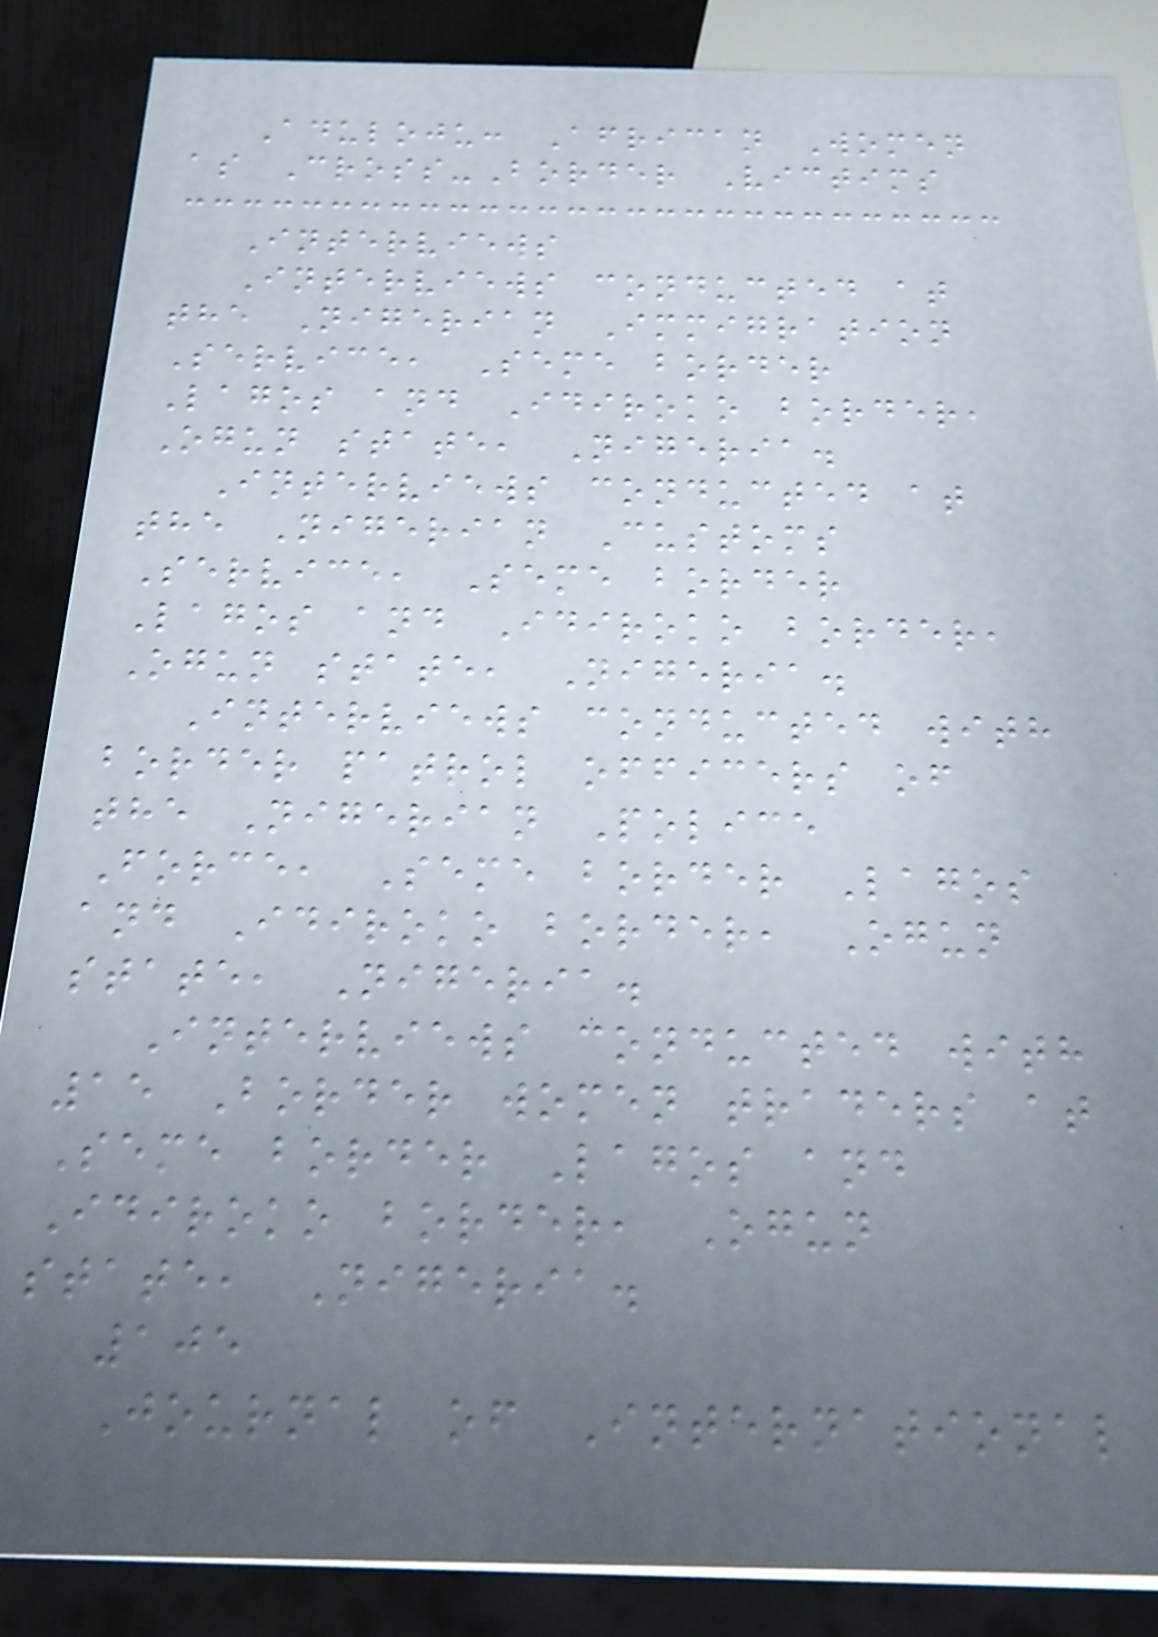Aduloju: African Women
as Cross-Border Victims
Interviews
Interviews conducted at
the Nigerian Immigration
Service, Seme border
Lagos and Idiroko border,
Ogun state, Nigeria.
Interviews conducted at
the Nigerian Customs
Service, Seme border
Lagos and Idiroko border,
Ogun state, Nigeria.
Interviews conducted with
border patrol officers of
the Nigerian Police
Force, Seme border Lagos
and Idiroko border, Ogun
state, Nigeria.
Interviews conducted with
15 Border women traders at
Seme border Lagos and
Idiroko border, Ogun
state, Nigeria.
105
Journal of International
